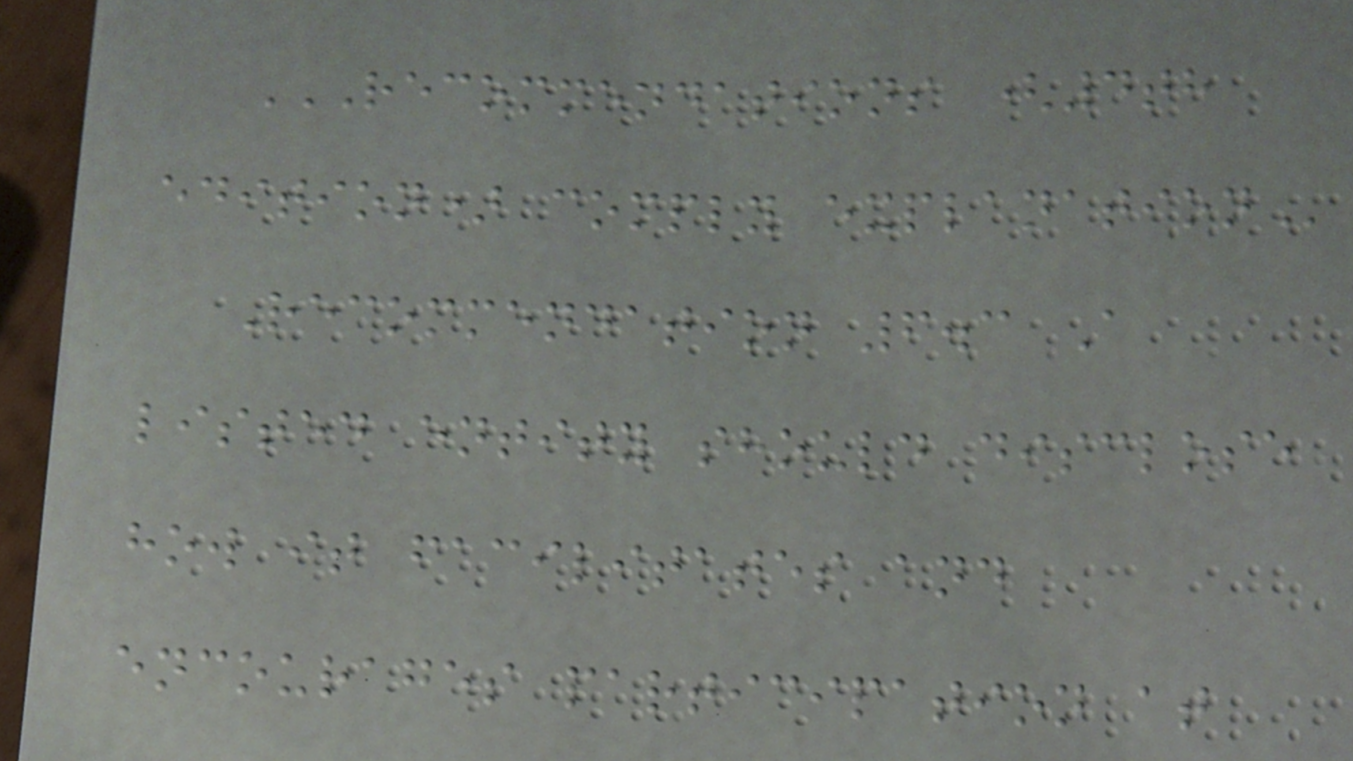RECOMMENDATIONS (4TH
EDITION) COMPLY EXPLANATION
Recommendation 6.3 A
listed entity should disclose
how it facilitates and
encourages participation at
